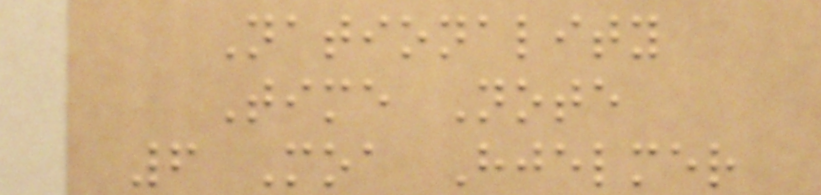Nationality
Time Note
6 Moa Hjelmer
